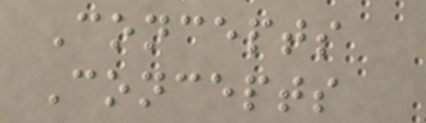Concepts
Concepts
